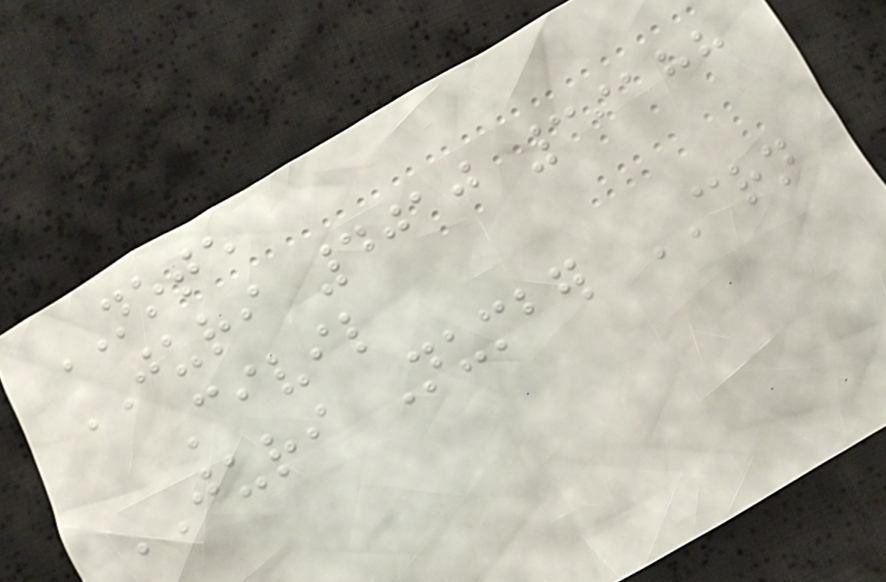NOTE
JURI 4010 39188
Civil
JURI Number CRN
